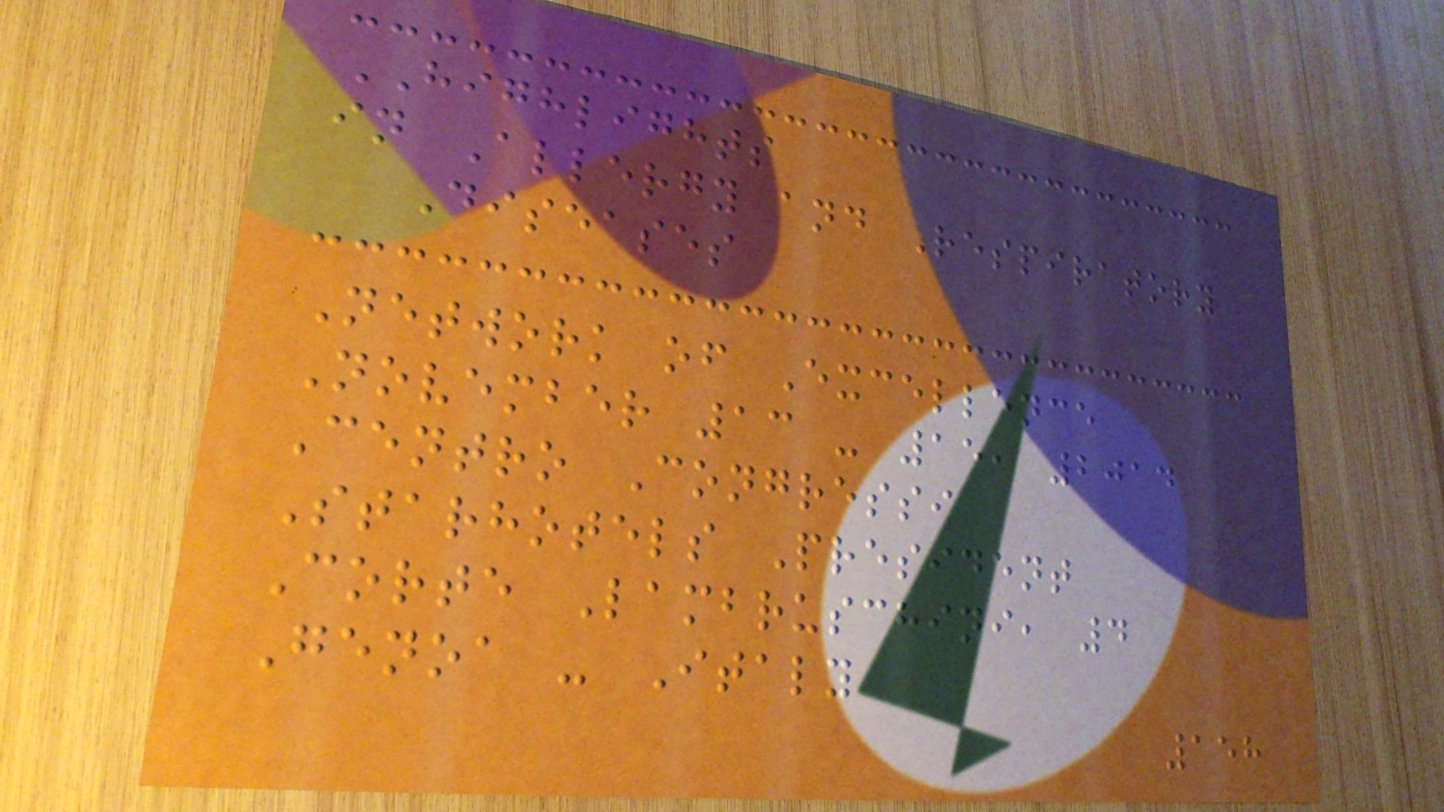HIGHLIGHTS
in Allergy and Respiratory
Diseases
Network of Excellence
November 13 - 15, 2014
Centro Congressi
Starhotels President
Corte Lambruschini, 4
Genoa - Italy
158
